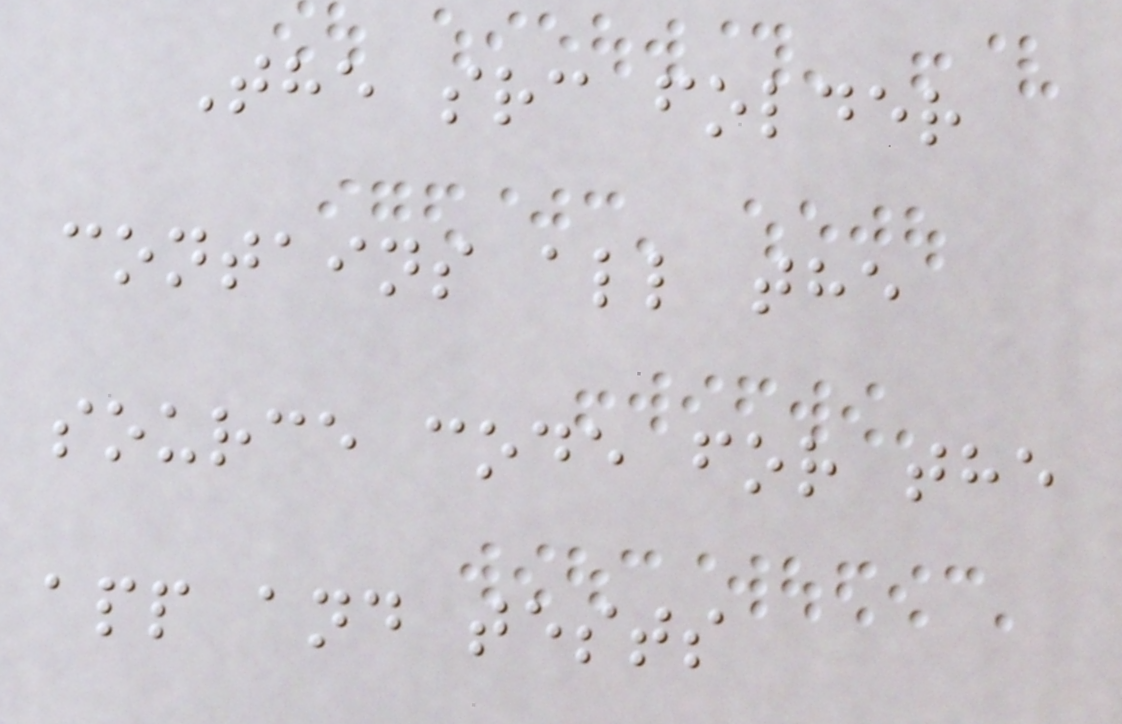The src folder
contains all the
source code for the
app and tests
